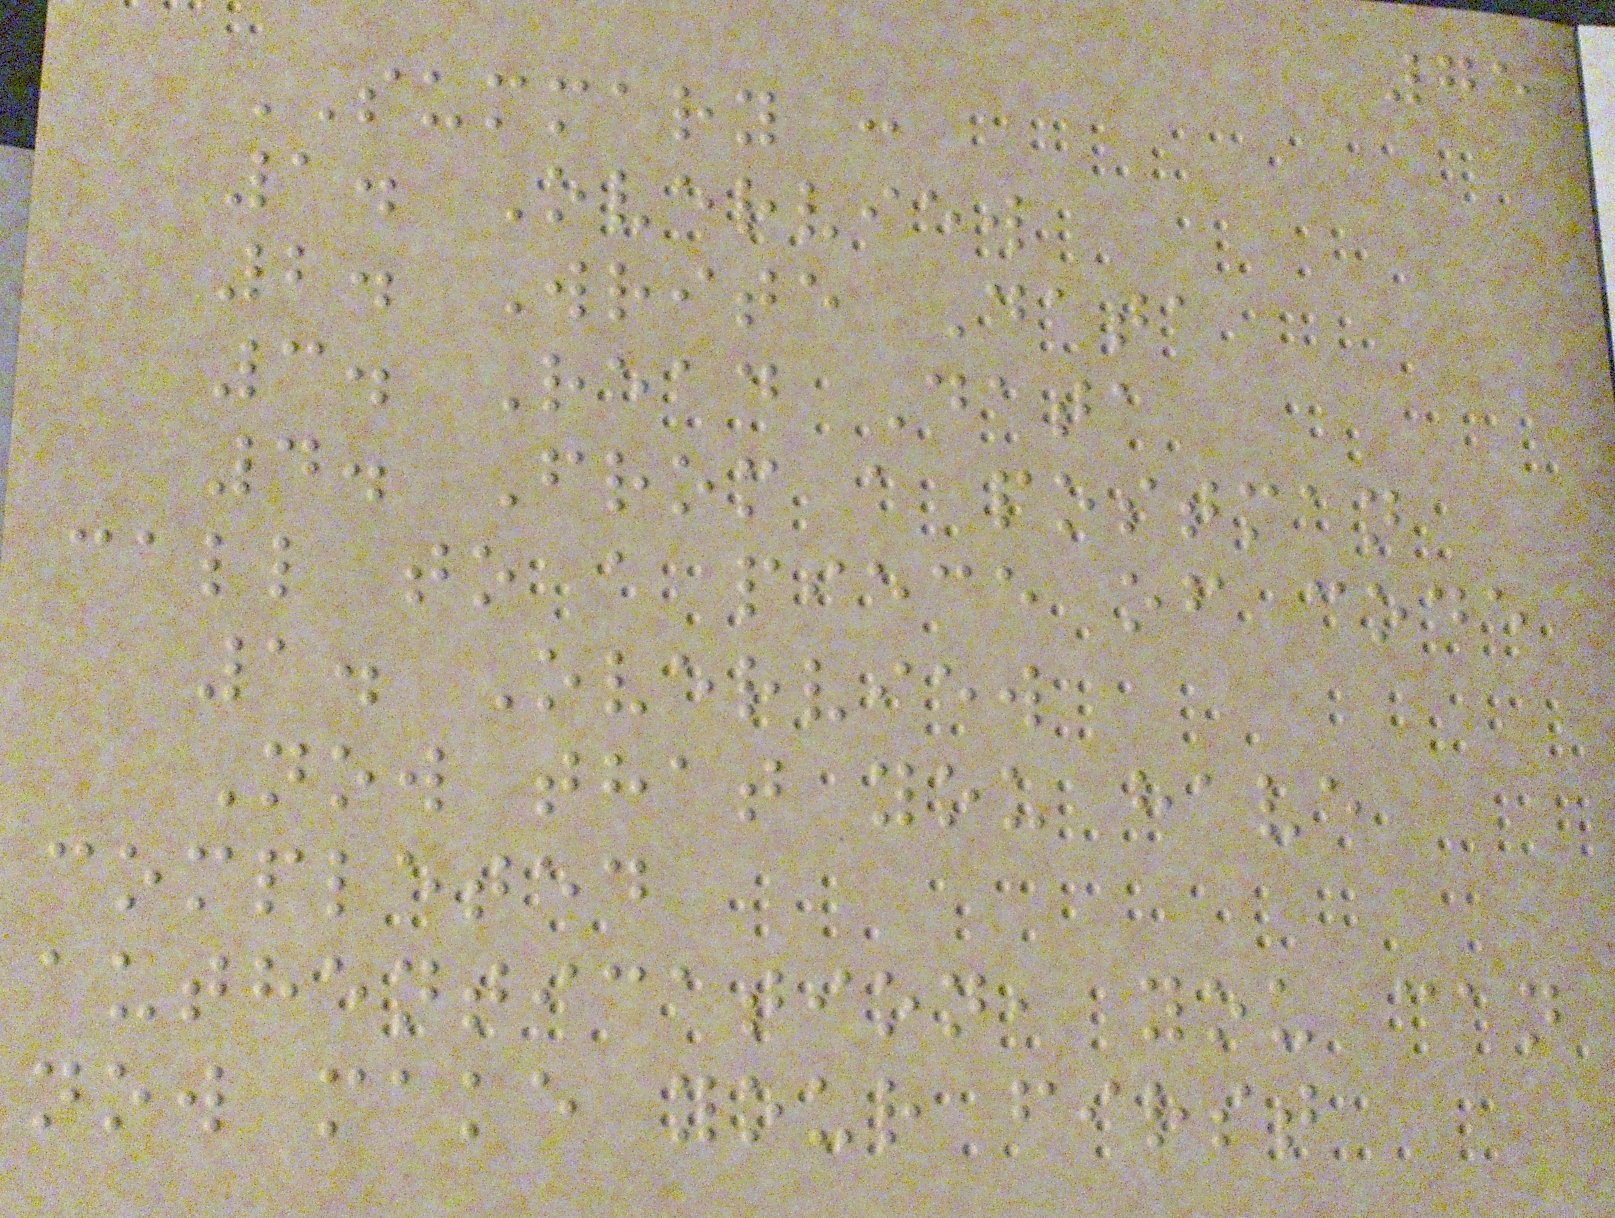75
SUMMARY :
1. Overview
2. Write Data
3. Read Data
4. From a postman
call to a piece of code
1. Overview
Now that you have
completed
authentication, you can
now make your first
